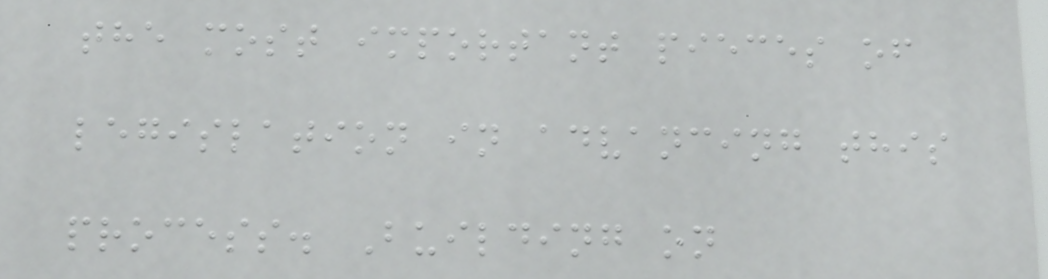the most important pieces of
legislation in advancing this
process. Building on
